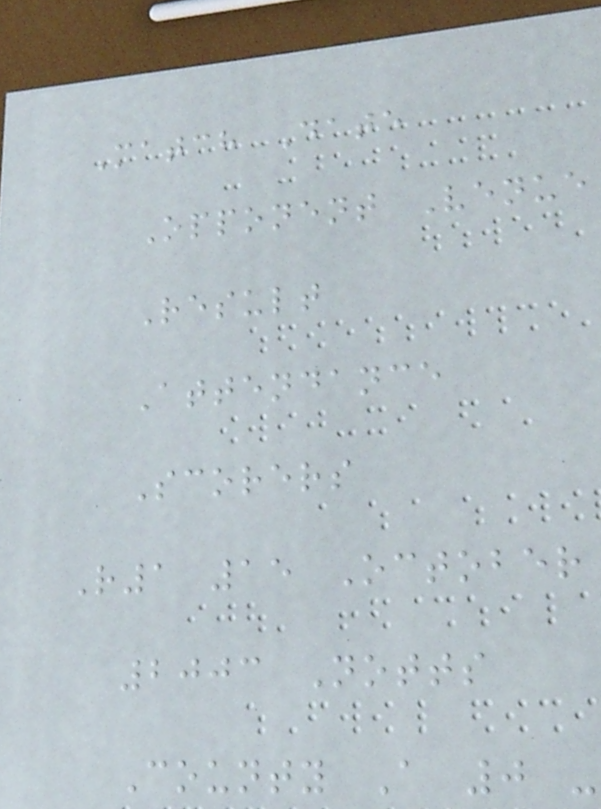Match Date
Opponent Venue
Result
Attendance
Scorers
R1 15 October
2003 Notts
County A 0 -
